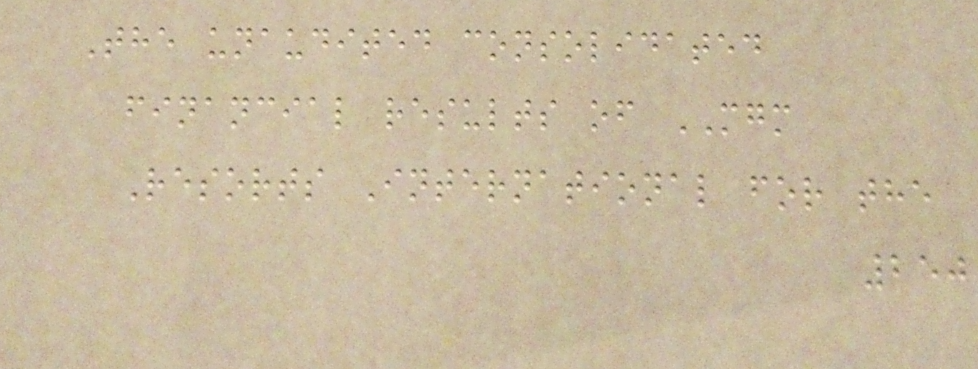The unaudited consolidated
financial results of MGM
Resorts International for the
250
